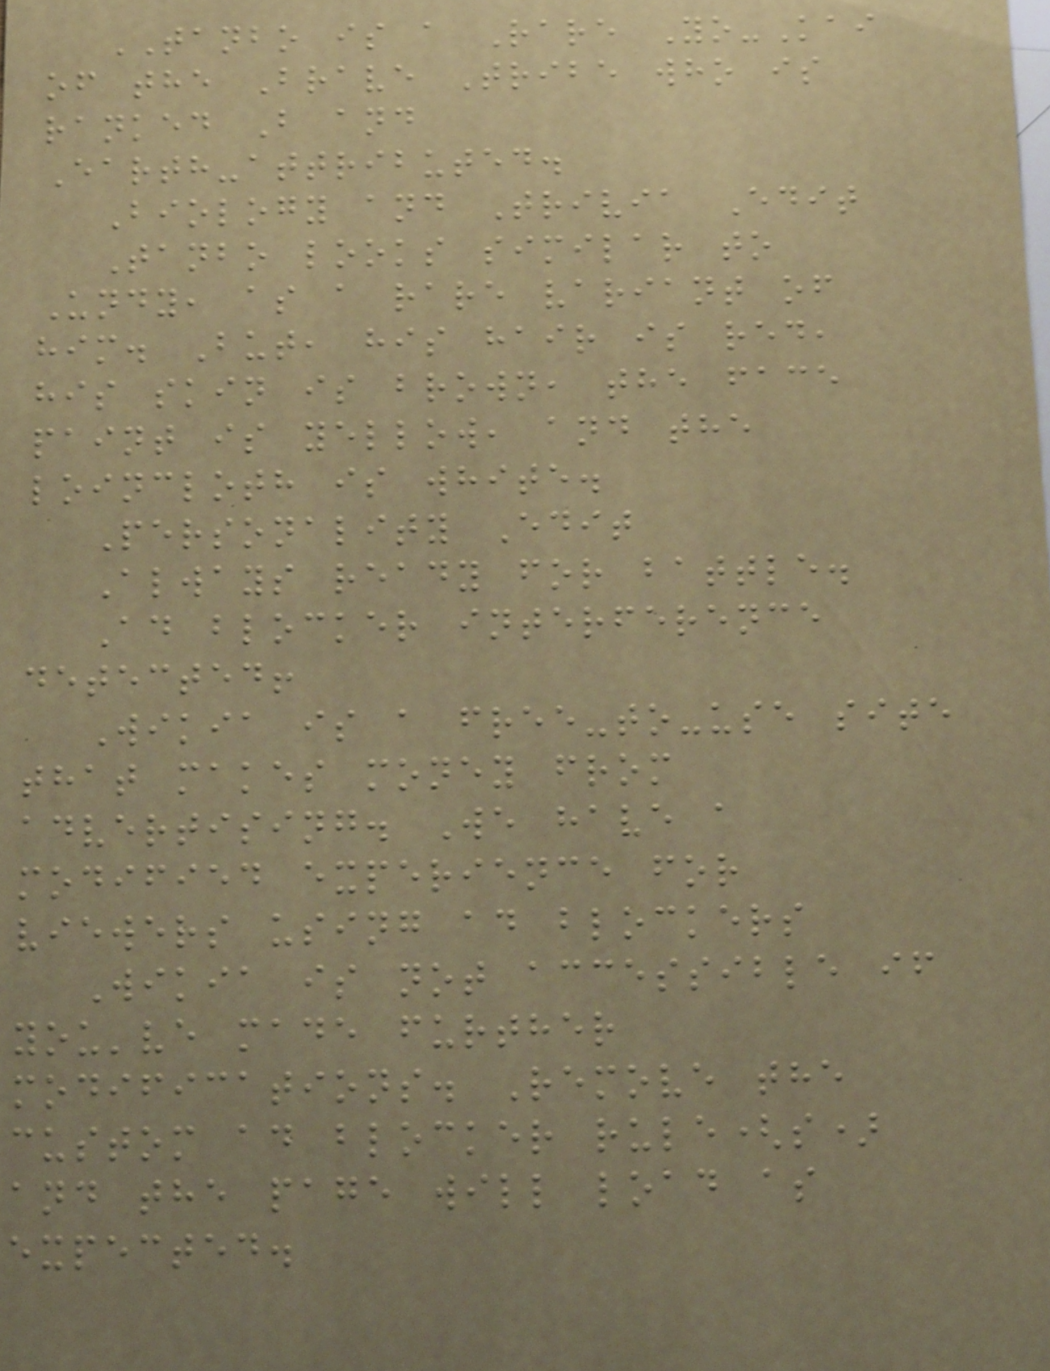TANBO is a Rare Yo-Kai
of the Brave Tribe who is
ranked B and
Earth-attributed.
Biology and Trivia Edit
Tanbo looks similar to
Undy, as a rare variant of
him. But, his hair is red,
his skin is brown, the face
paint is yellow, and the
loincloth is white.
Personality Edit
Always ready for battle.
Ad blocker interference
detected!
Wikia is a free-to-use site
that makes money from
advertising. We have a
modified experience for
viewers using ad blockers
Wikia is not accessible if
you've made further
modifications. Remove the
custom ad blocker rule(s)
and the page will load as
expected.
